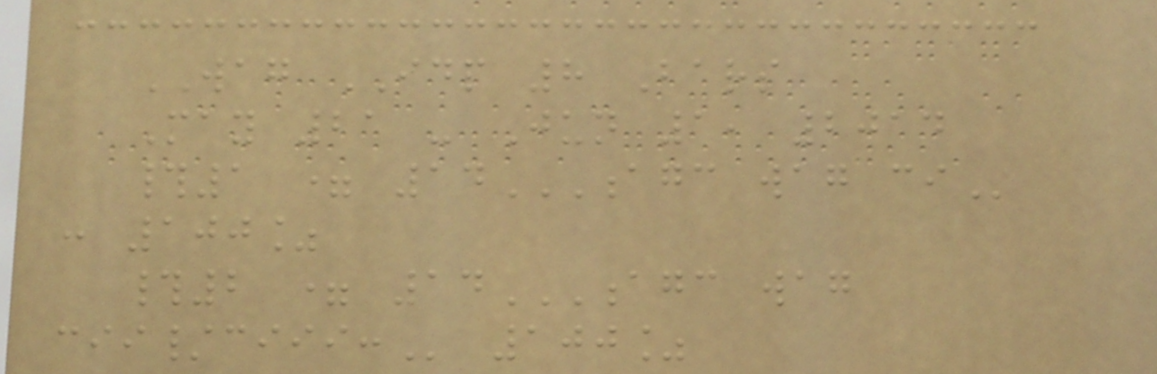WAG IDP 8 Bars
May 21 - Jun 1, 2014
#1 = 14AGC WAG CI
: 100%
#2 = 14AGC WAG
CII/CIII: 100%
